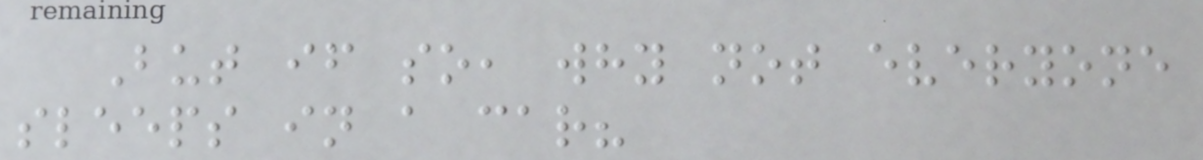But if so, why not everyone
sleeps in a car?
